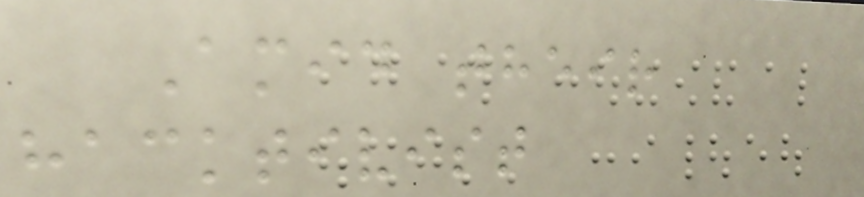Amid their
hacktivist
